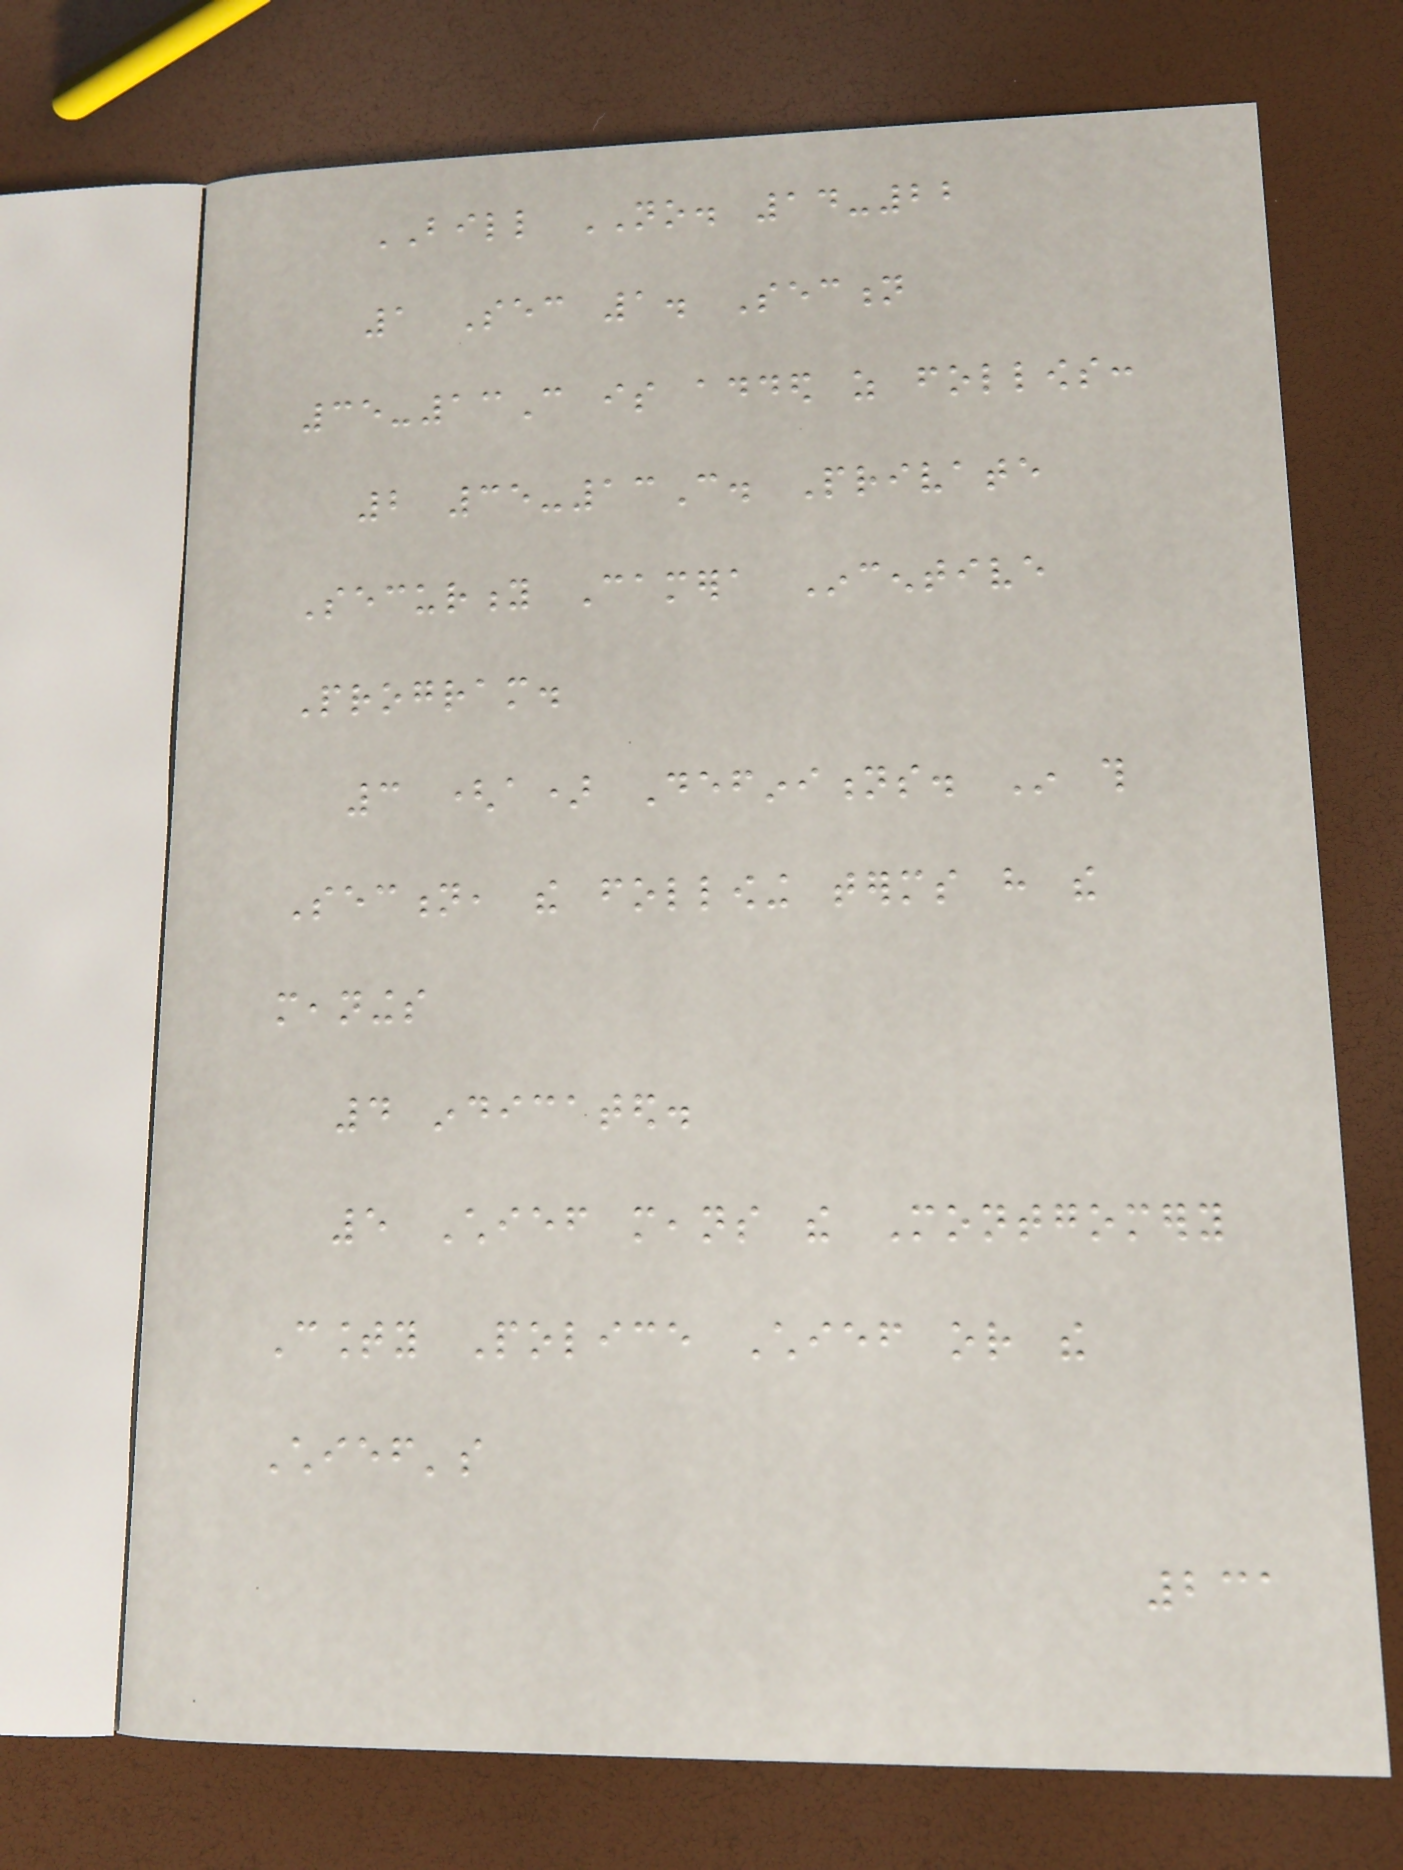BILL NO. 14-22
1 Sec 1. Section
35-13C is added as follows:
2 35-13C. Private
Security Camera Incentive
Program.
3 (a) Definitions. In this
Section, the following terms have the
meanings
4 indicated.
5 Chief means the Montgomery
County Police Chief or the
Chief's
231
